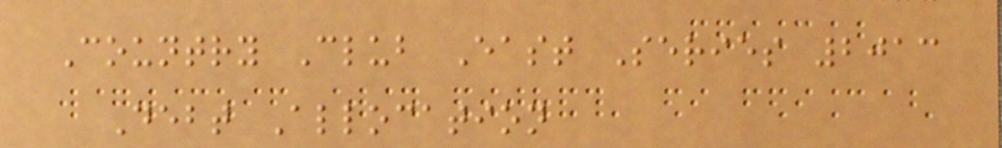Country Club East Series 2013
Debt Allocation
